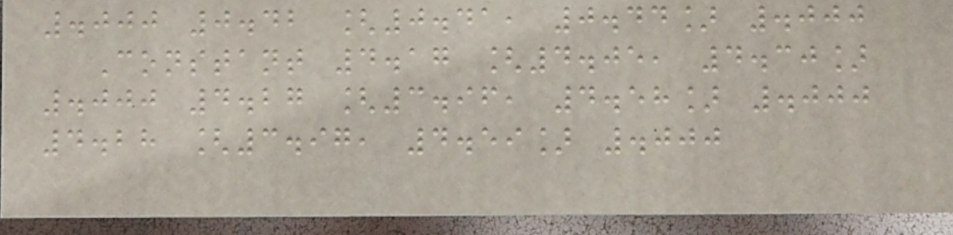.000 0.42 [0.41, 0.44] .000
Constant 4.17 [4.05, 4.30]
.000 4.27 [3.96, 4.58] .000
4.28 [3.97, 4.59] .000
